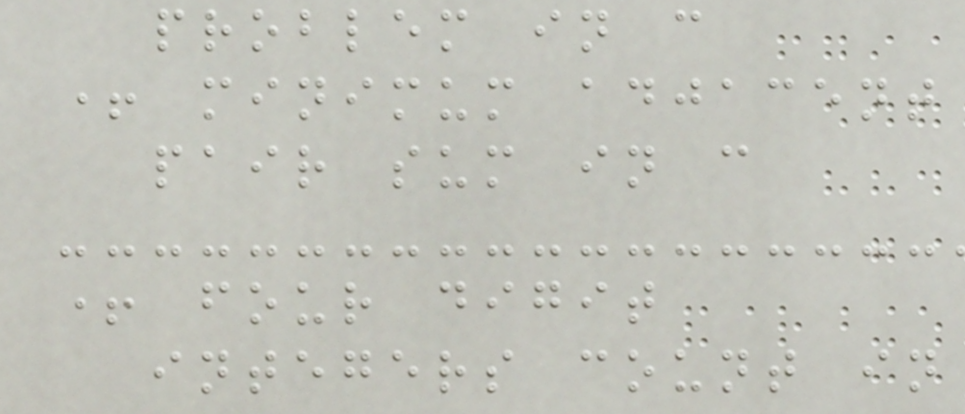problem in c
+ minimum adjacent
pair sum in c
+ four digit
integers count in
